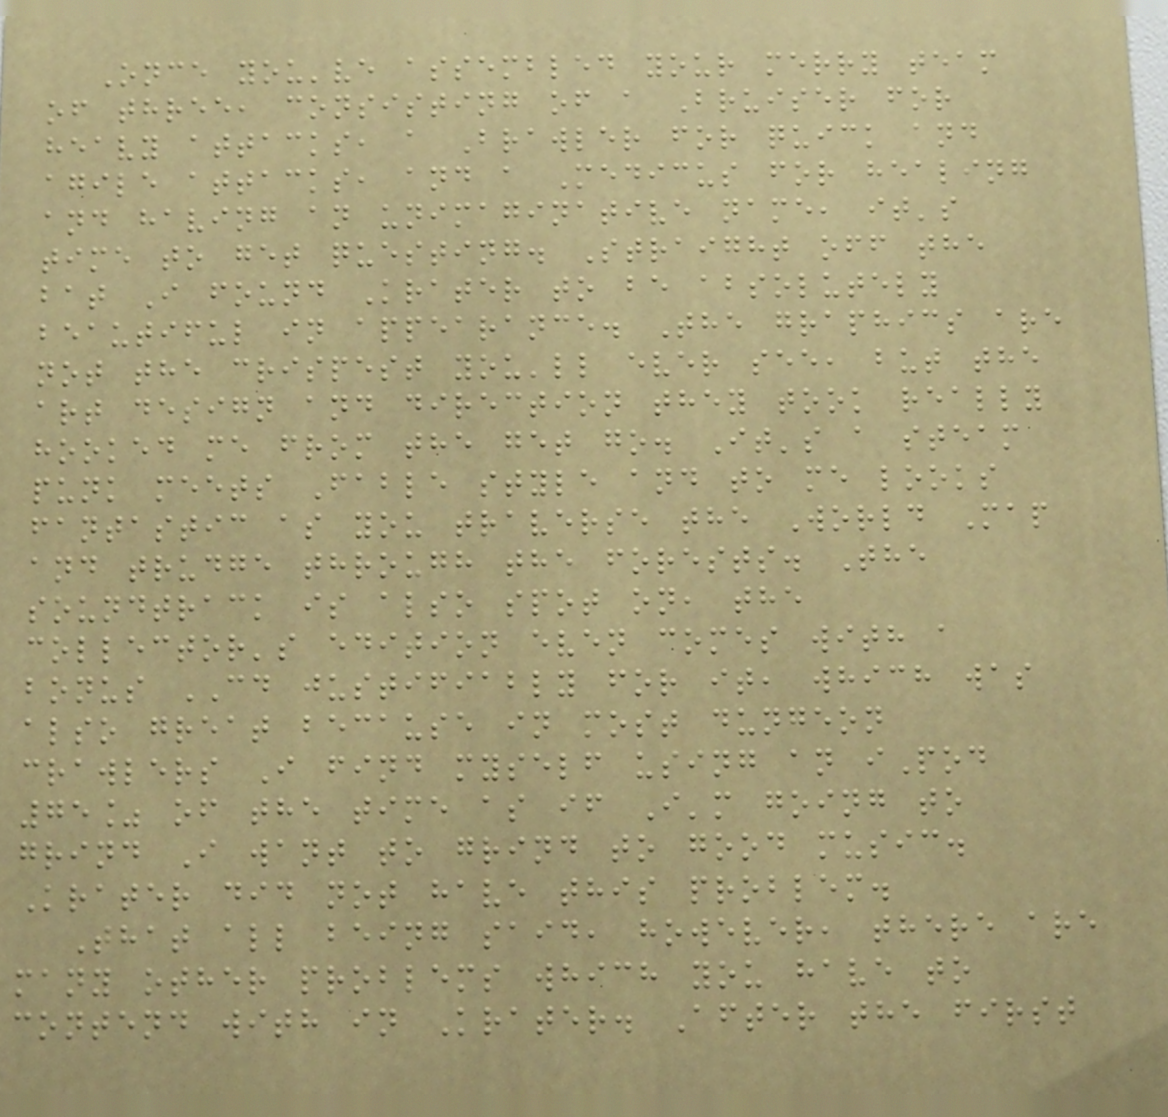Once you've assembled your merry team
of three, consisting of a Bruiser for
heavy attacks, a Brawler for quick and
agile attacks, and a Medicus for healing
and having an unimaginative name, it's
time to get questing. Straight off the
bat I found Krater to be absolutely
beautiful in appearance. The graphics are
not the crispest you'll ever see, but the
art design and direction they took really
hooked me from the get go. It's a steam
punk meets Fable style and to me looks
fantastic as you traverse the World Map
and trudge through the forests. The
soundtrack is also spot on, the
collector's edition even comes with a
bonus CD justifiably for it, which was
also great because in most dungeon
crawlers I find myself using an iPod
75% of the time as if I'm going to
grind I want to grind to good music.
Krater did not have this problem.
That all being said, however, there are
many other problems which you have to
contend with in Krater. After the first
